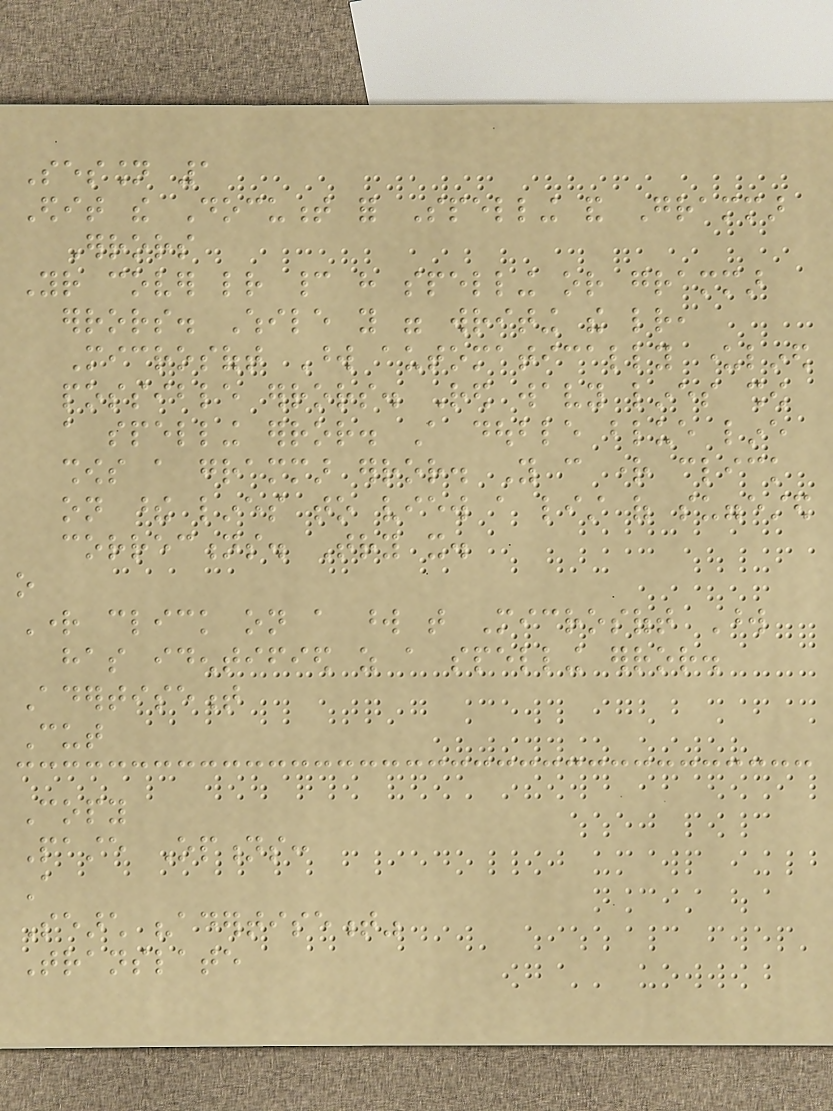Session 1
Edit the Document for Spelling and Grammar
Errors
Your cover letter cannot have spelling or grammar
errors. While you were writing the letter,
Microsoft Word automatically underlined
possible errors. Red wavy lines show
a spelling error. A double blue line
shows a grammar error. You can right click
on these lines to view a list of suggested
corrections. Try it.
o
Right click on a word that Microsoft Word
has identified as a spelling error.
Adertisement
Cut
Copy
Paste Options:
A
Search "adertisement"
Translate
